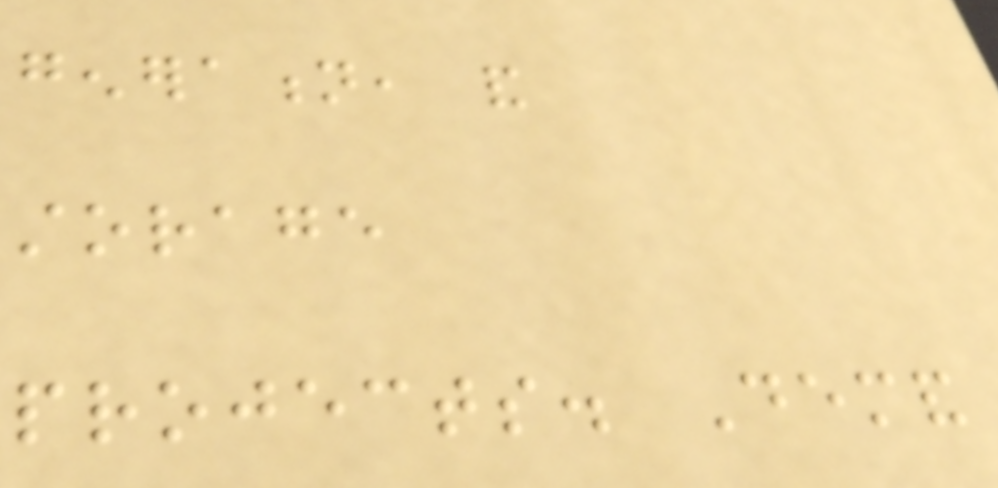generation, and
storage
projects. Demand
